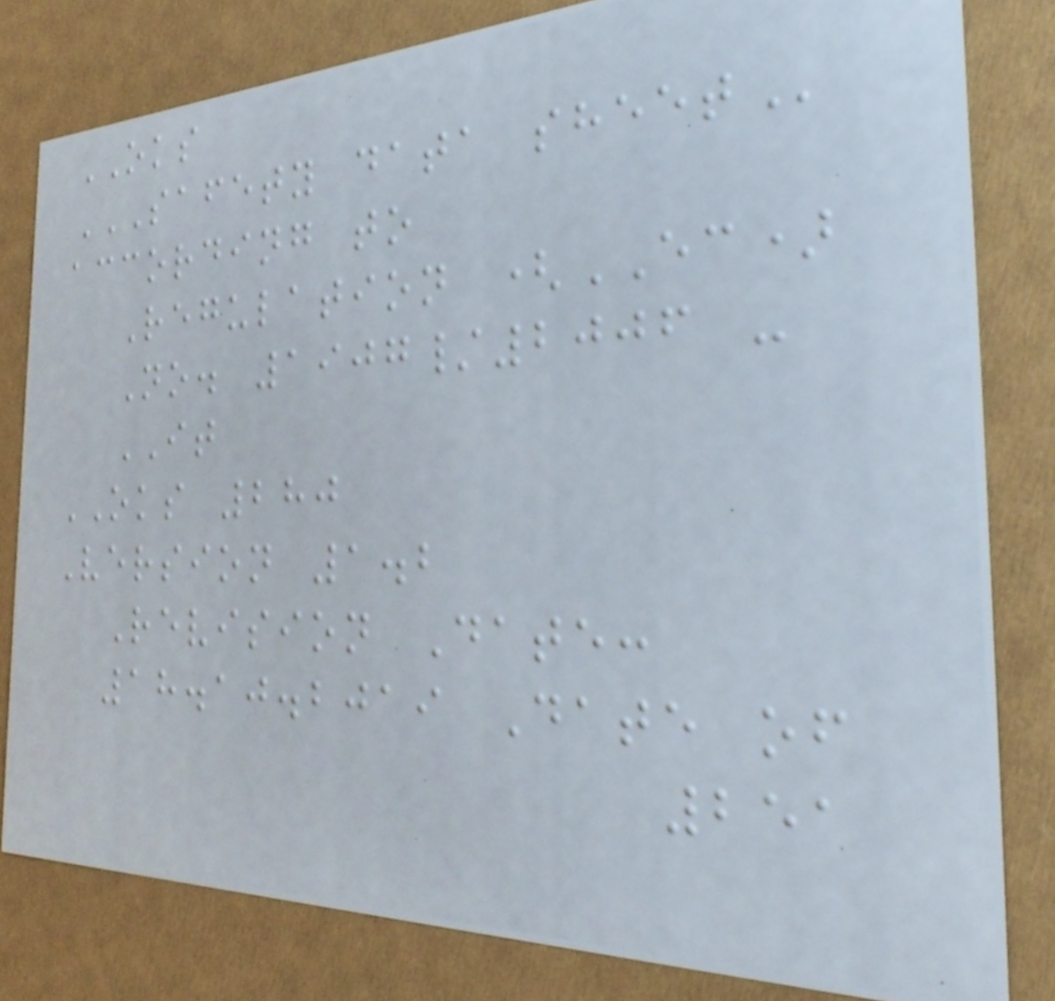OKS
SAFETY DATA SHEET
according to
Regulation (EC)
No. 1907/2006 -
IT
OKS 280
Version 1.2
Revision Date:
18.10.2019 Date of
251
